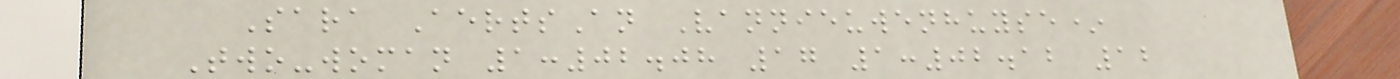Sara AertsAn Vannieuwenhuyse*
Two-woman 1:02.08 17 1:02.12 12
